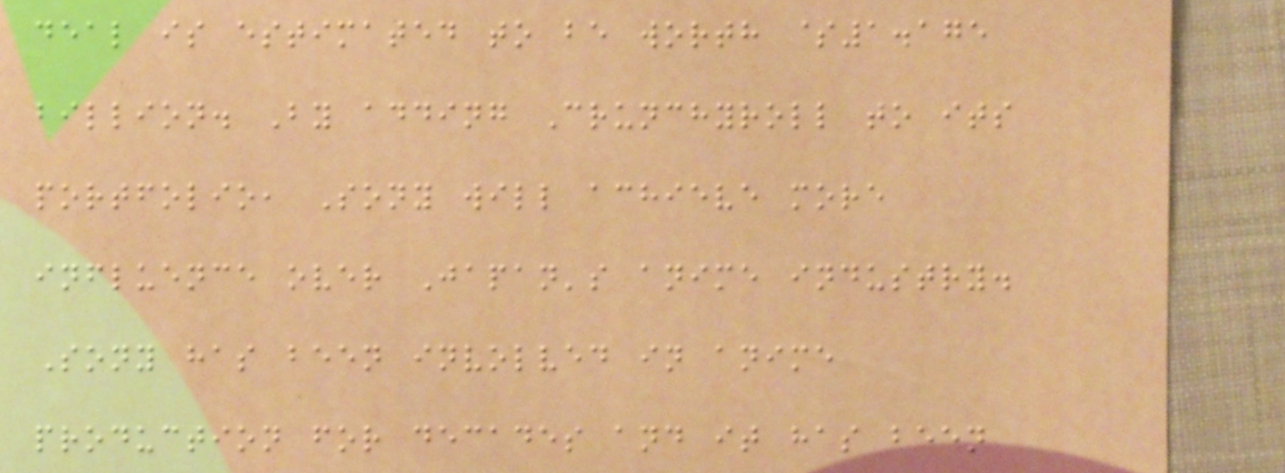deal is estimated to be worth $1.175
billion. By adding Crunchyroll to its
portfolio, Sony will achieve more
influence over Japan's anime industry.
Sony has been involved in anime
production for decades and it has been
